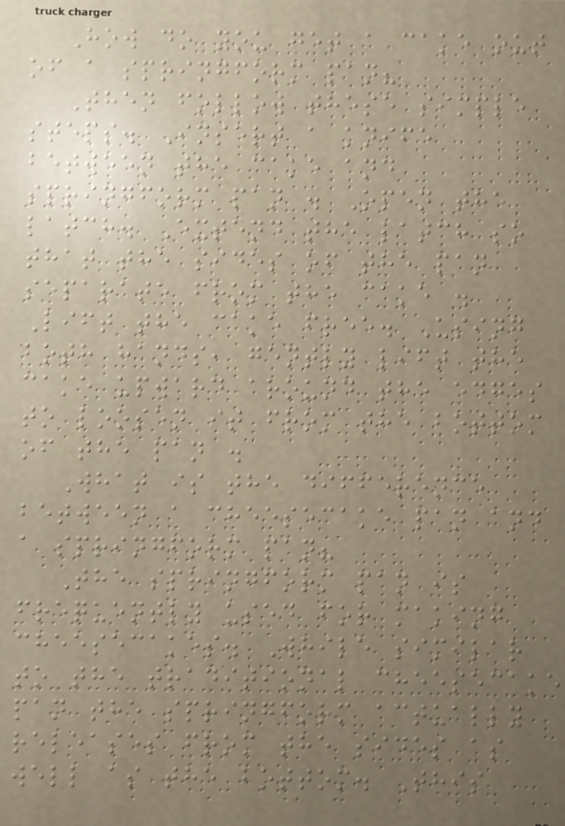How do you get a cake out
of a springform pan?
Then follow these simple
steps. Insert a knife
between the cake and
springform pan . Open the
latch. Extend the latch so
that the sides of the pan
separate from the cake .
Lift the cake free. Using
both hands, gently lift the
cake upward around the edges
to loosen it from the bottom
of the pan .
What is the difference
between a cheesecake pan and
a springform pan?
The springform pan is
frequently used for making
cheesecakes. While similar
to the traditional cheesecake
pan the springform actually
releases from the sides as
well as the bottom. This
